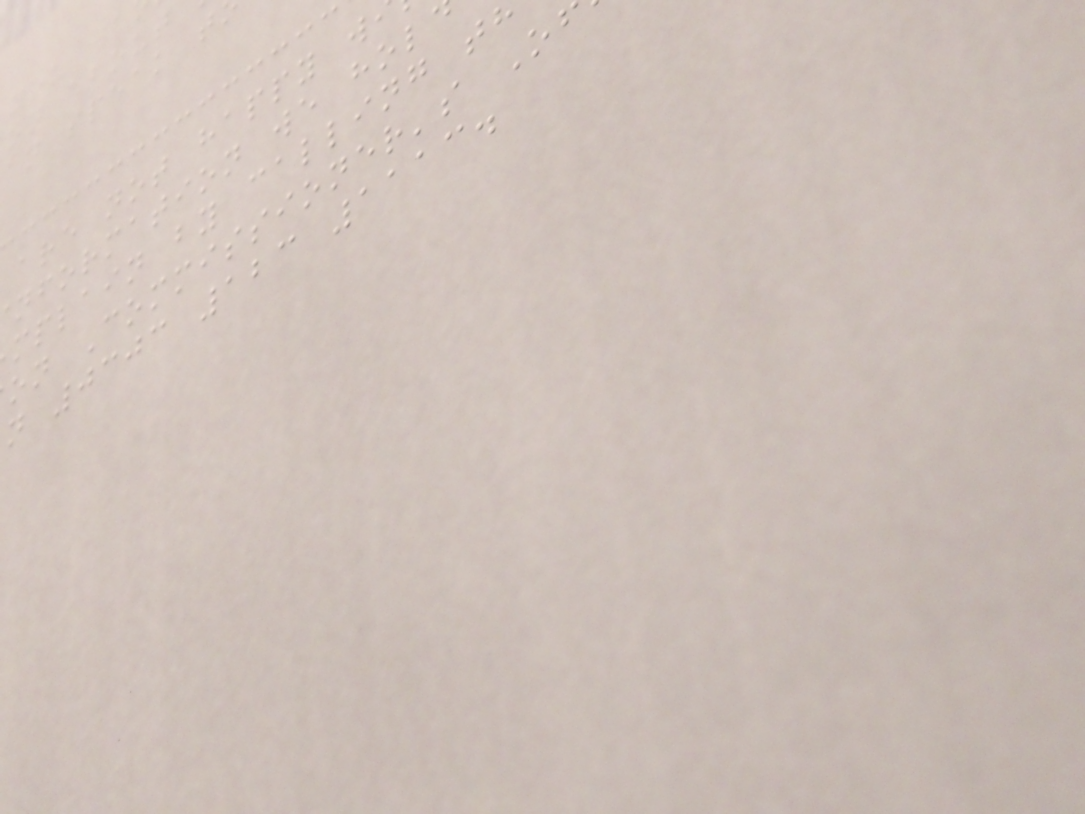an speak t
are not happy w
nformation we hol
mplain by calling t
on Commissioner's O
n 0303 123 1113.
